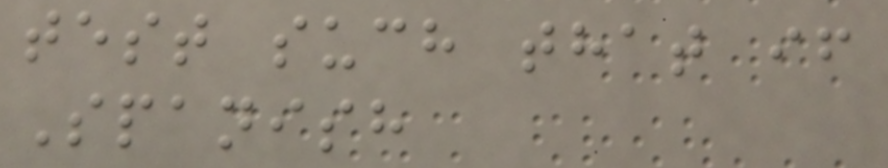test such that if
Spanish
